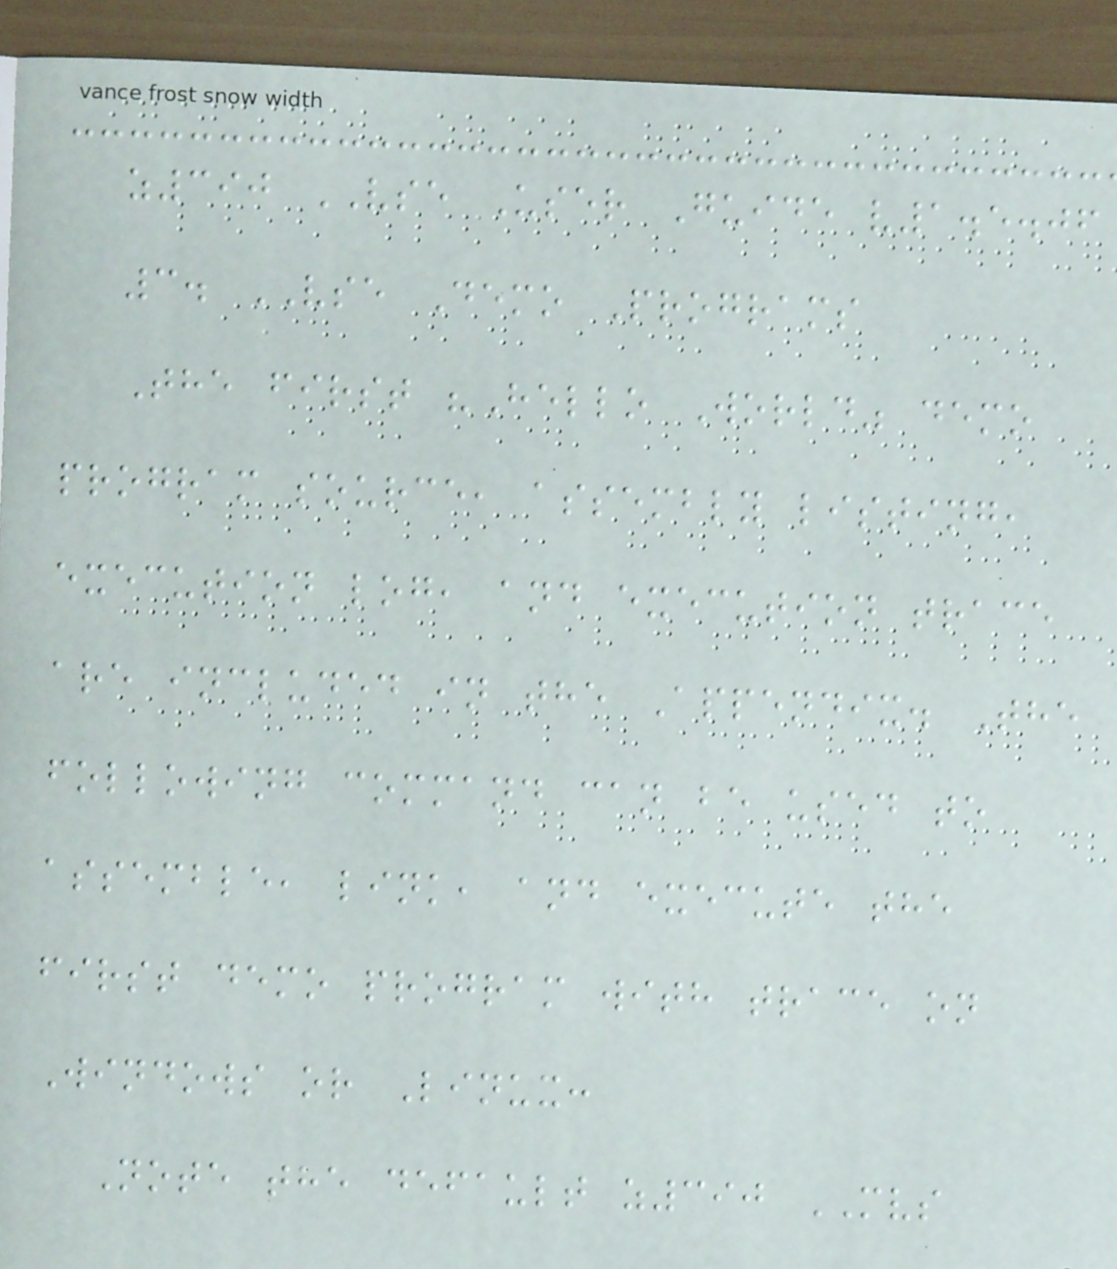z390 VSE User Guide v1.5.06
3. VSE Demo Programs
The first "Hello World" demo
program source, assembly listing,
execution log, and execution trace
are included in the Appendix. The
following command can be used to
assemble, link, and execute the
first demo program with trace on
Windows or Linux:
Note the default z390 MVS
